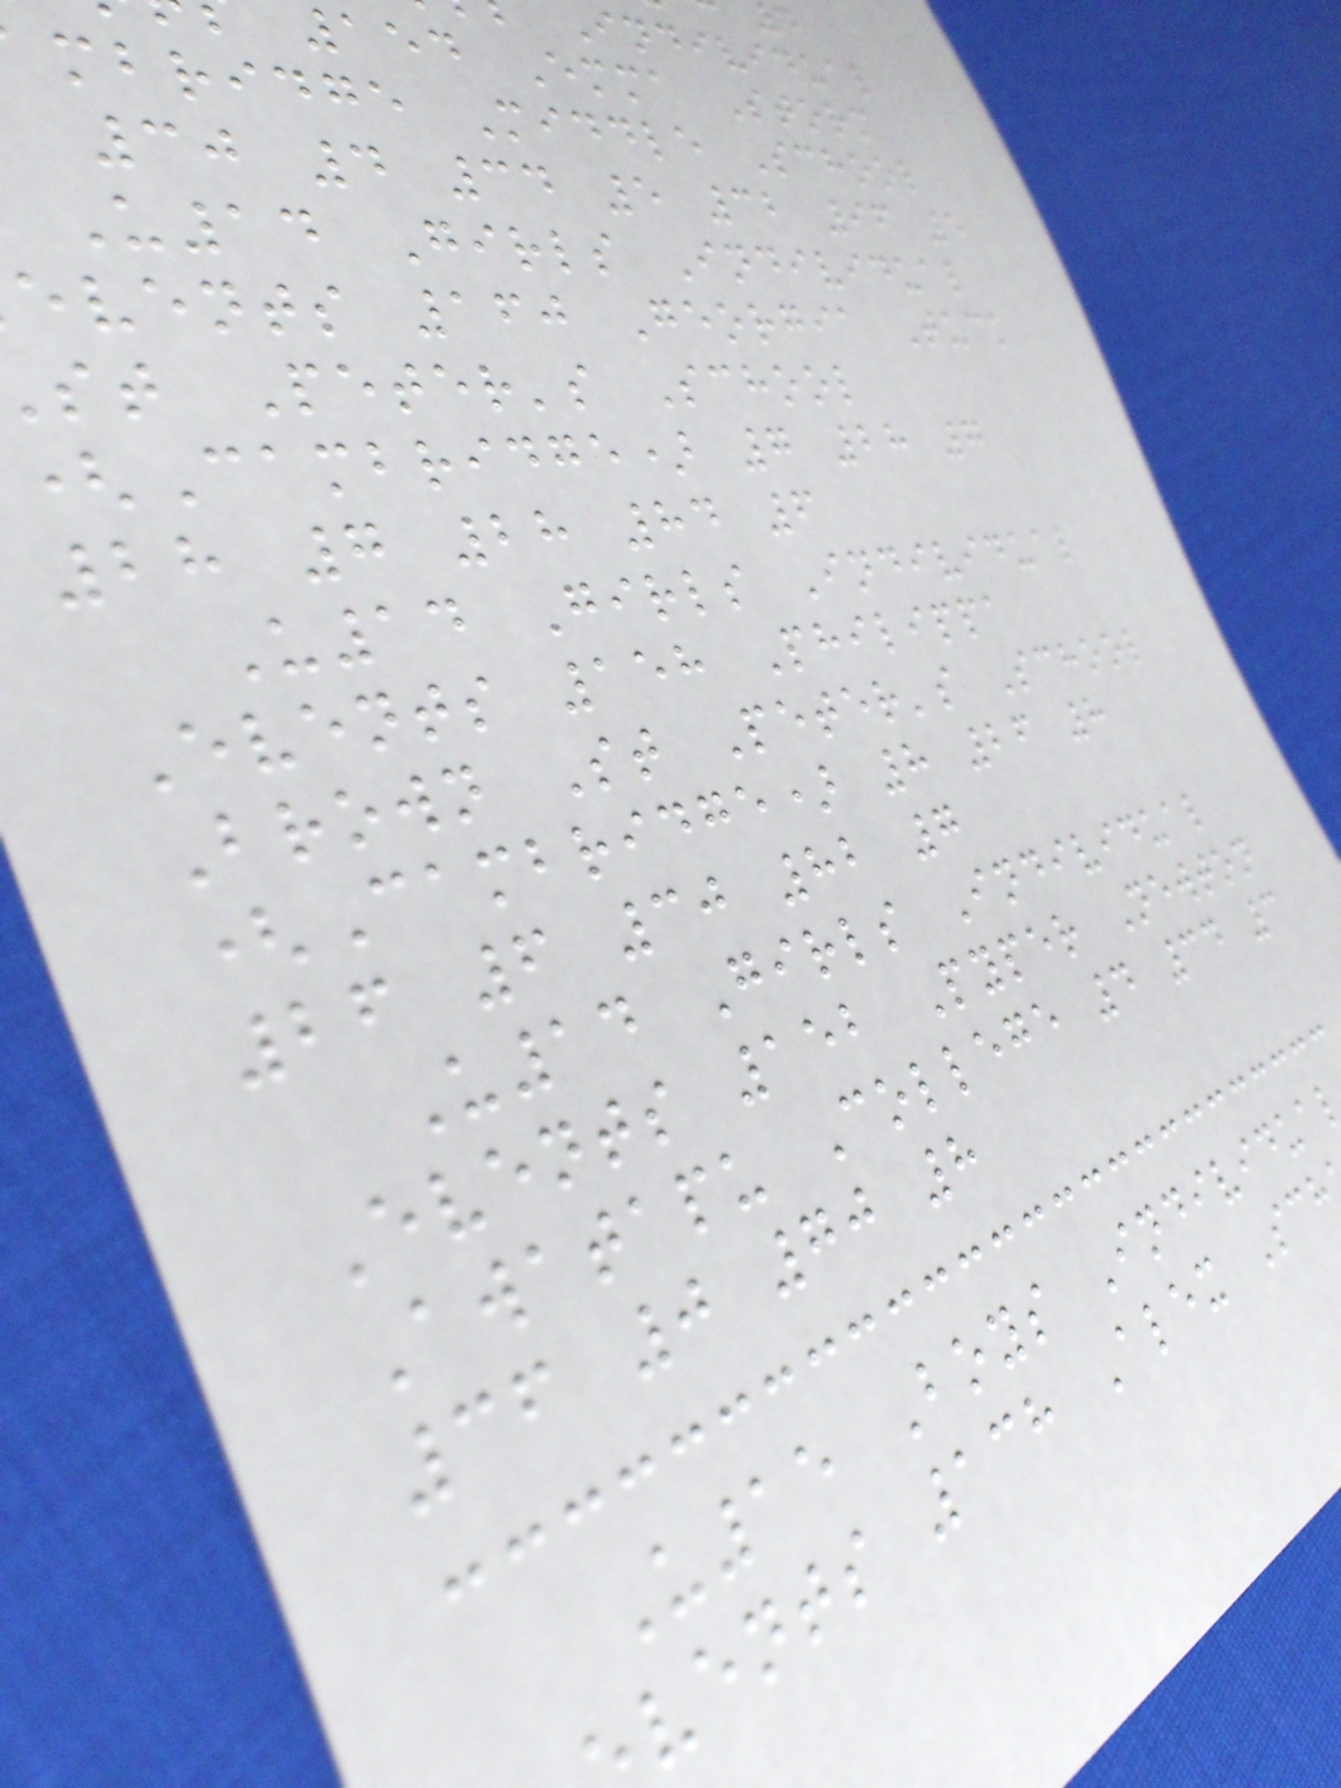Individual
154 Emma Storm
mbridge Middle School
30 4 34 5 32 96 5
U14 Girls Individual
events 160 Georgia Tuck
st Peter's School
(Cambridge) 7 28 7
28 7 28 84 6
U14 Girls Individual
Events 158 Philippa
Brown St Peter's School
(Cambridge) 8 26 8
26 6 30 82 7
U14 Girls Individual
Events 152 Pyper Newton
Awatapu College 4 34 3
36 0 70 8
U15 Boys Individua
vents 138 Alex Sch
